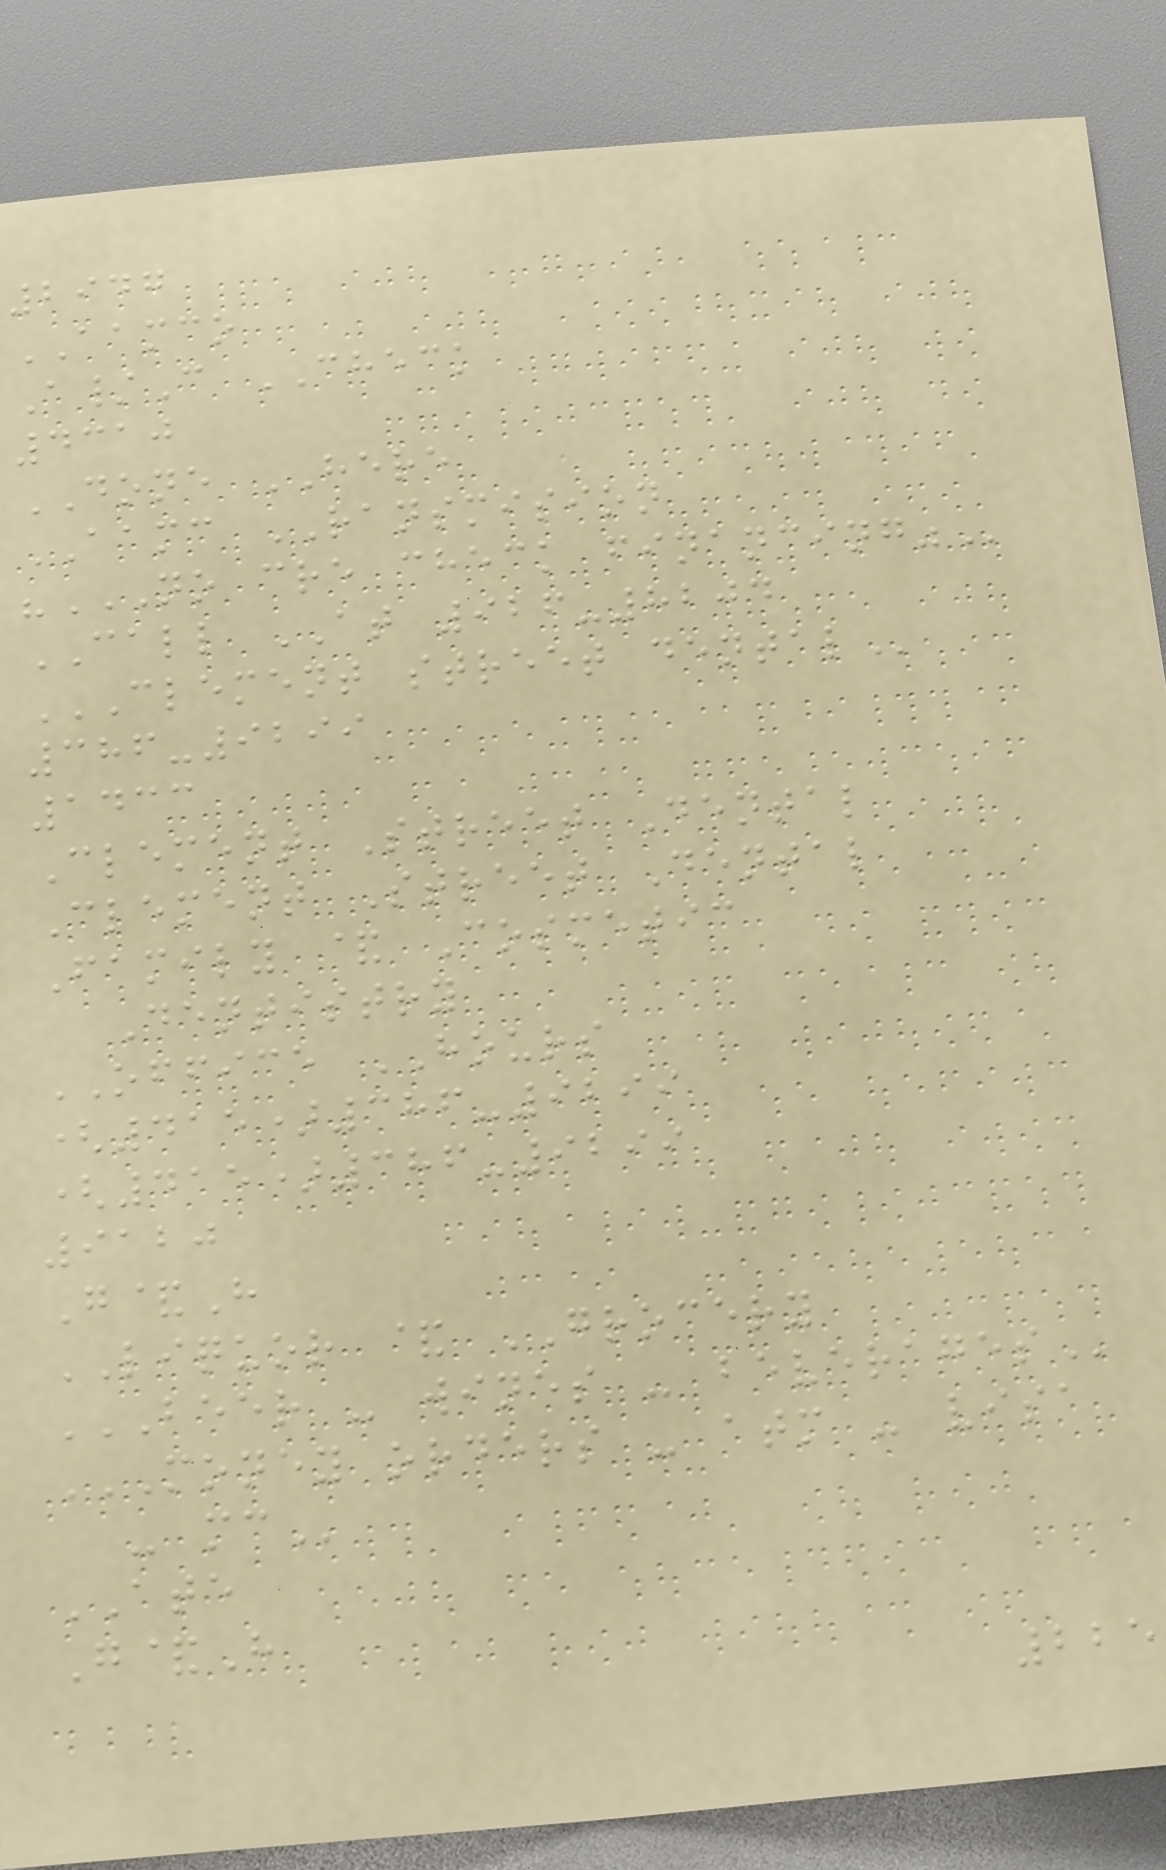2947
AAMCO
A/C CHECK
4310
DONE HERE
AAMC RANSMISION
"NO CRE CHECK FINANCING"
CALL AT 926-8204
CLEMENT STREET DENTAL
386-9299
1433
Clement Street Dental
Clement Street Dental
Family & Cosmetic
Dentistry
OFFICE HOURS
(415)386-9299
(415)386-9299
9120
G&H
LIQUOR & GROCERY
BEER - WINES - BEVERAGES
MONEY ORDERS - ATM - VISA
- MC
ATE
G&H
225
